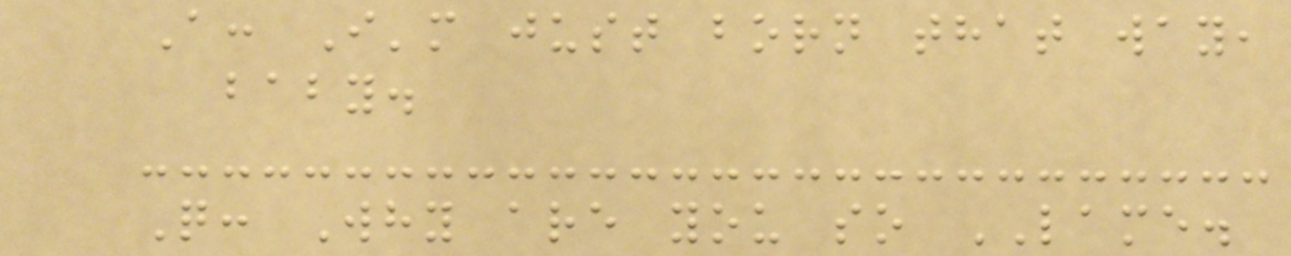A: I'm just born that way,
baby.
Q: Why are you so LAME.
